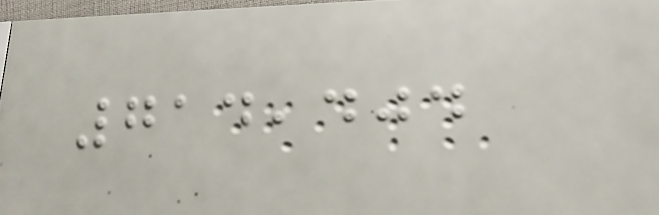714,404
